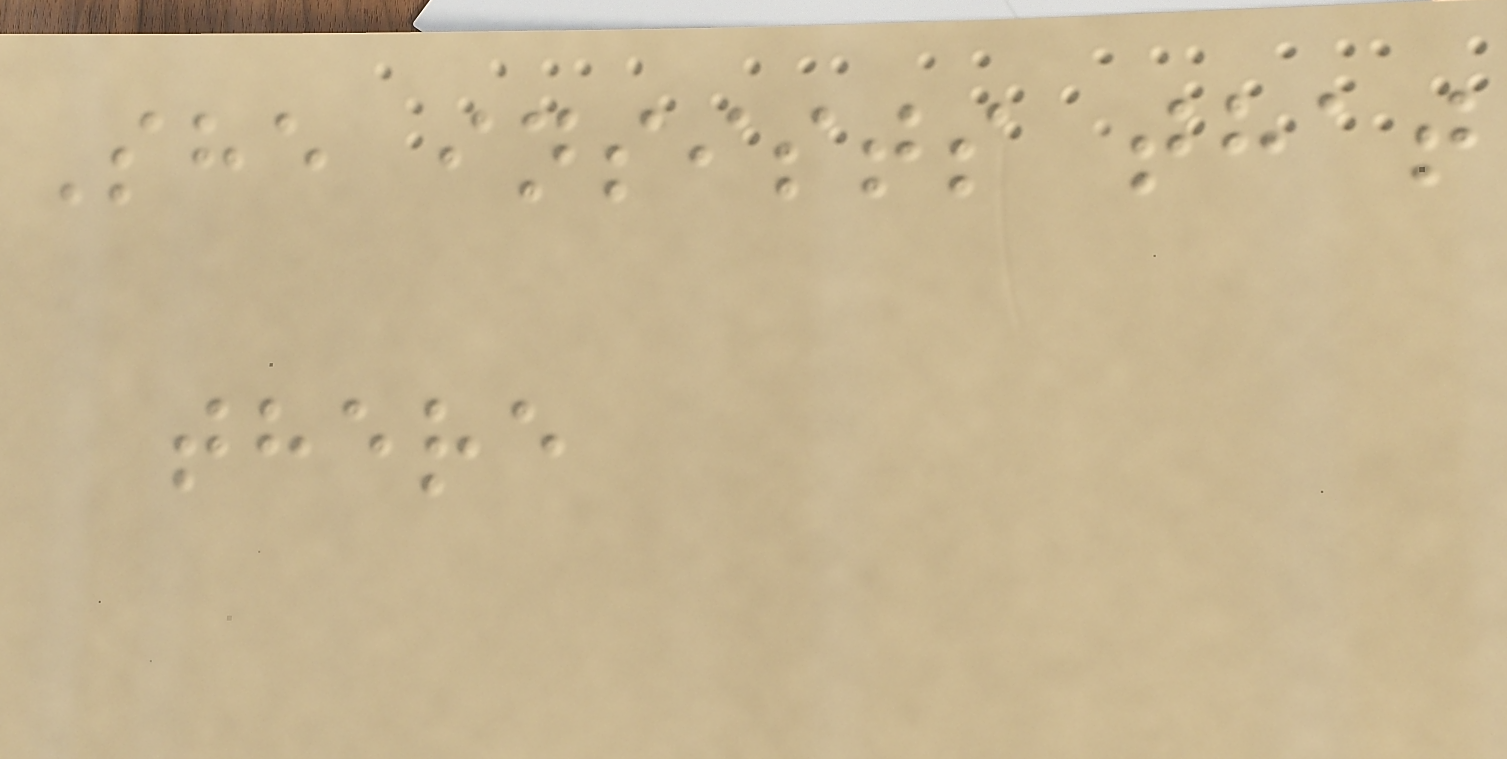She insists that
there
